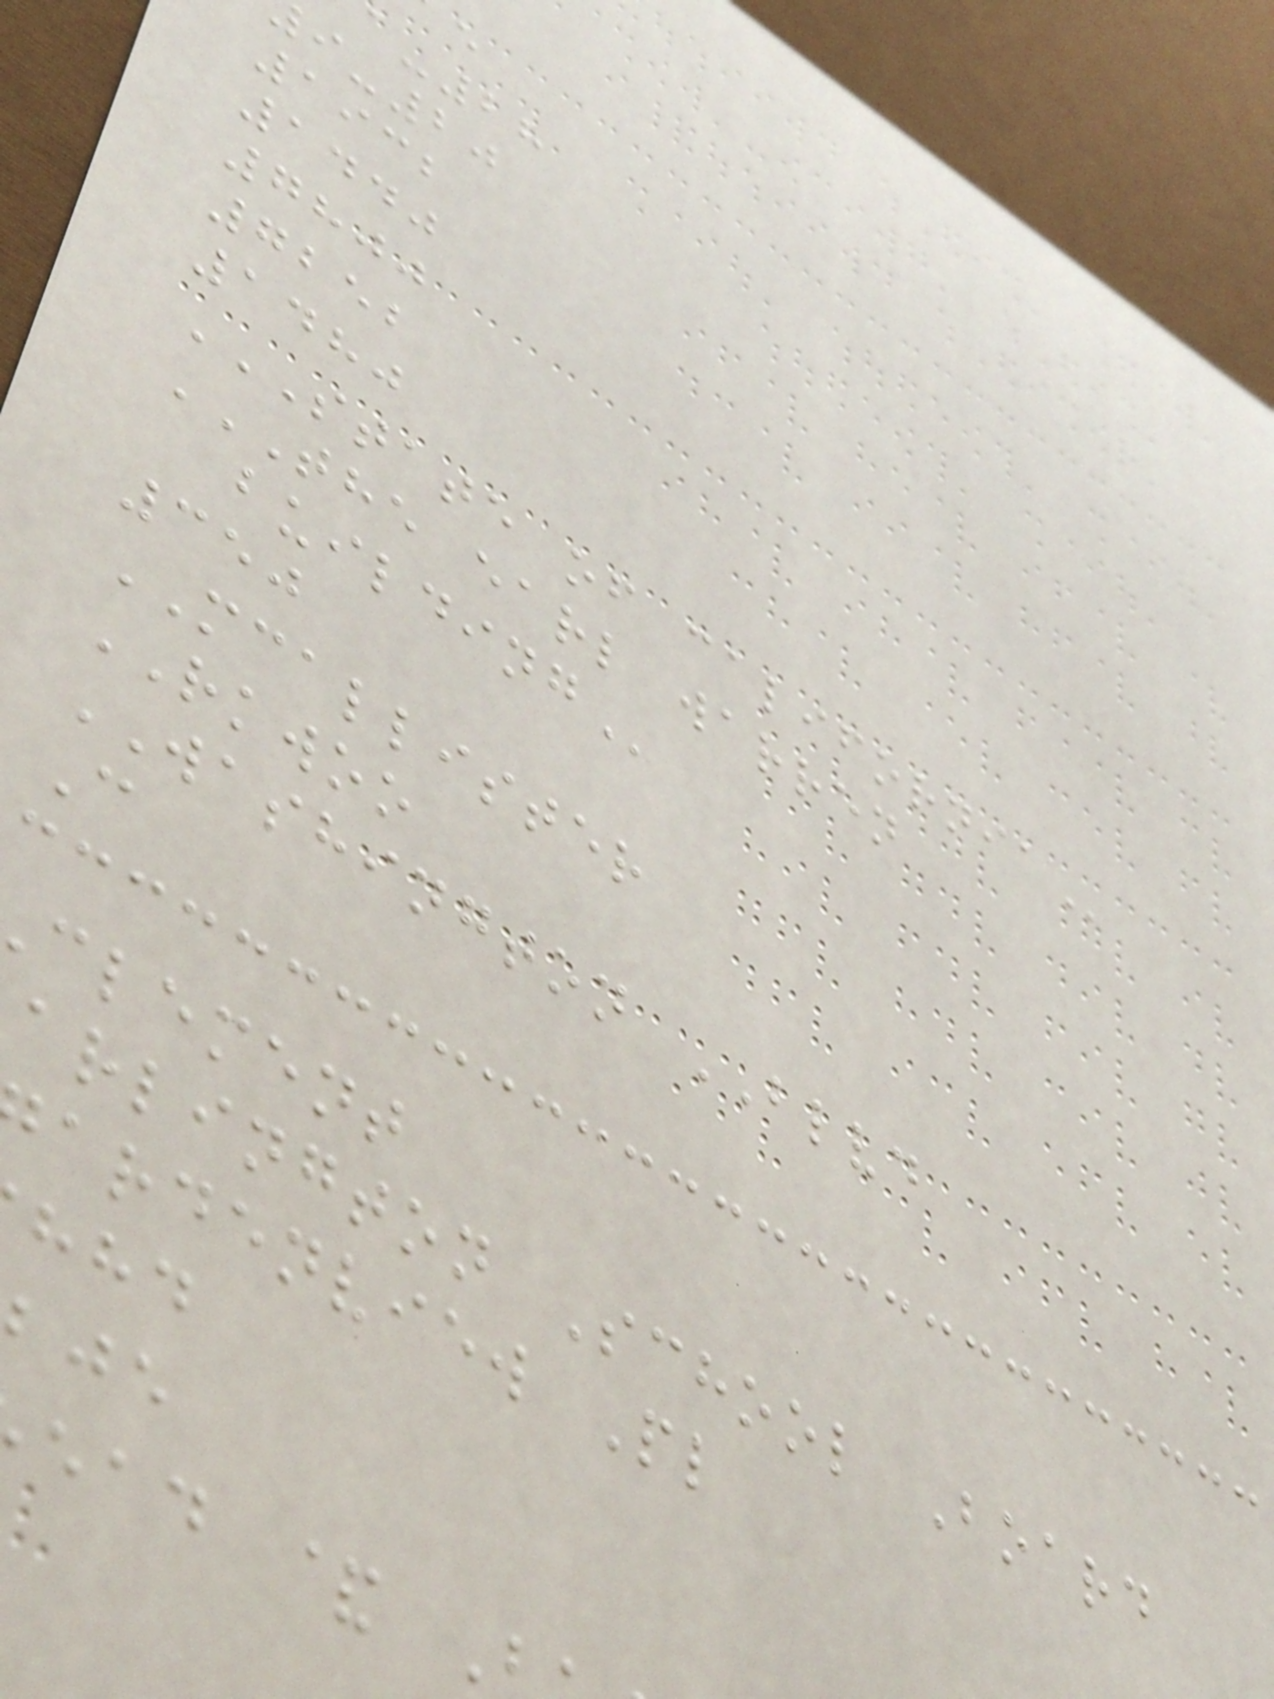-28
-20
1932
1440
7800
7252
1480
STATE OF CALIFORNIA
THE EARL WARREN
350
MCALLISTER
RKWOO
WASHINGTON BLVD
C
clement
arlington School Board
ardenview Pl
ead &
